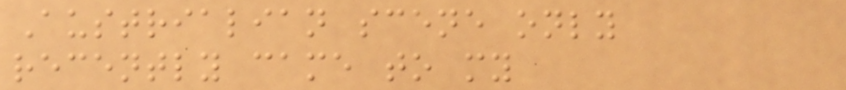Austrialian scene only
recently came to my
